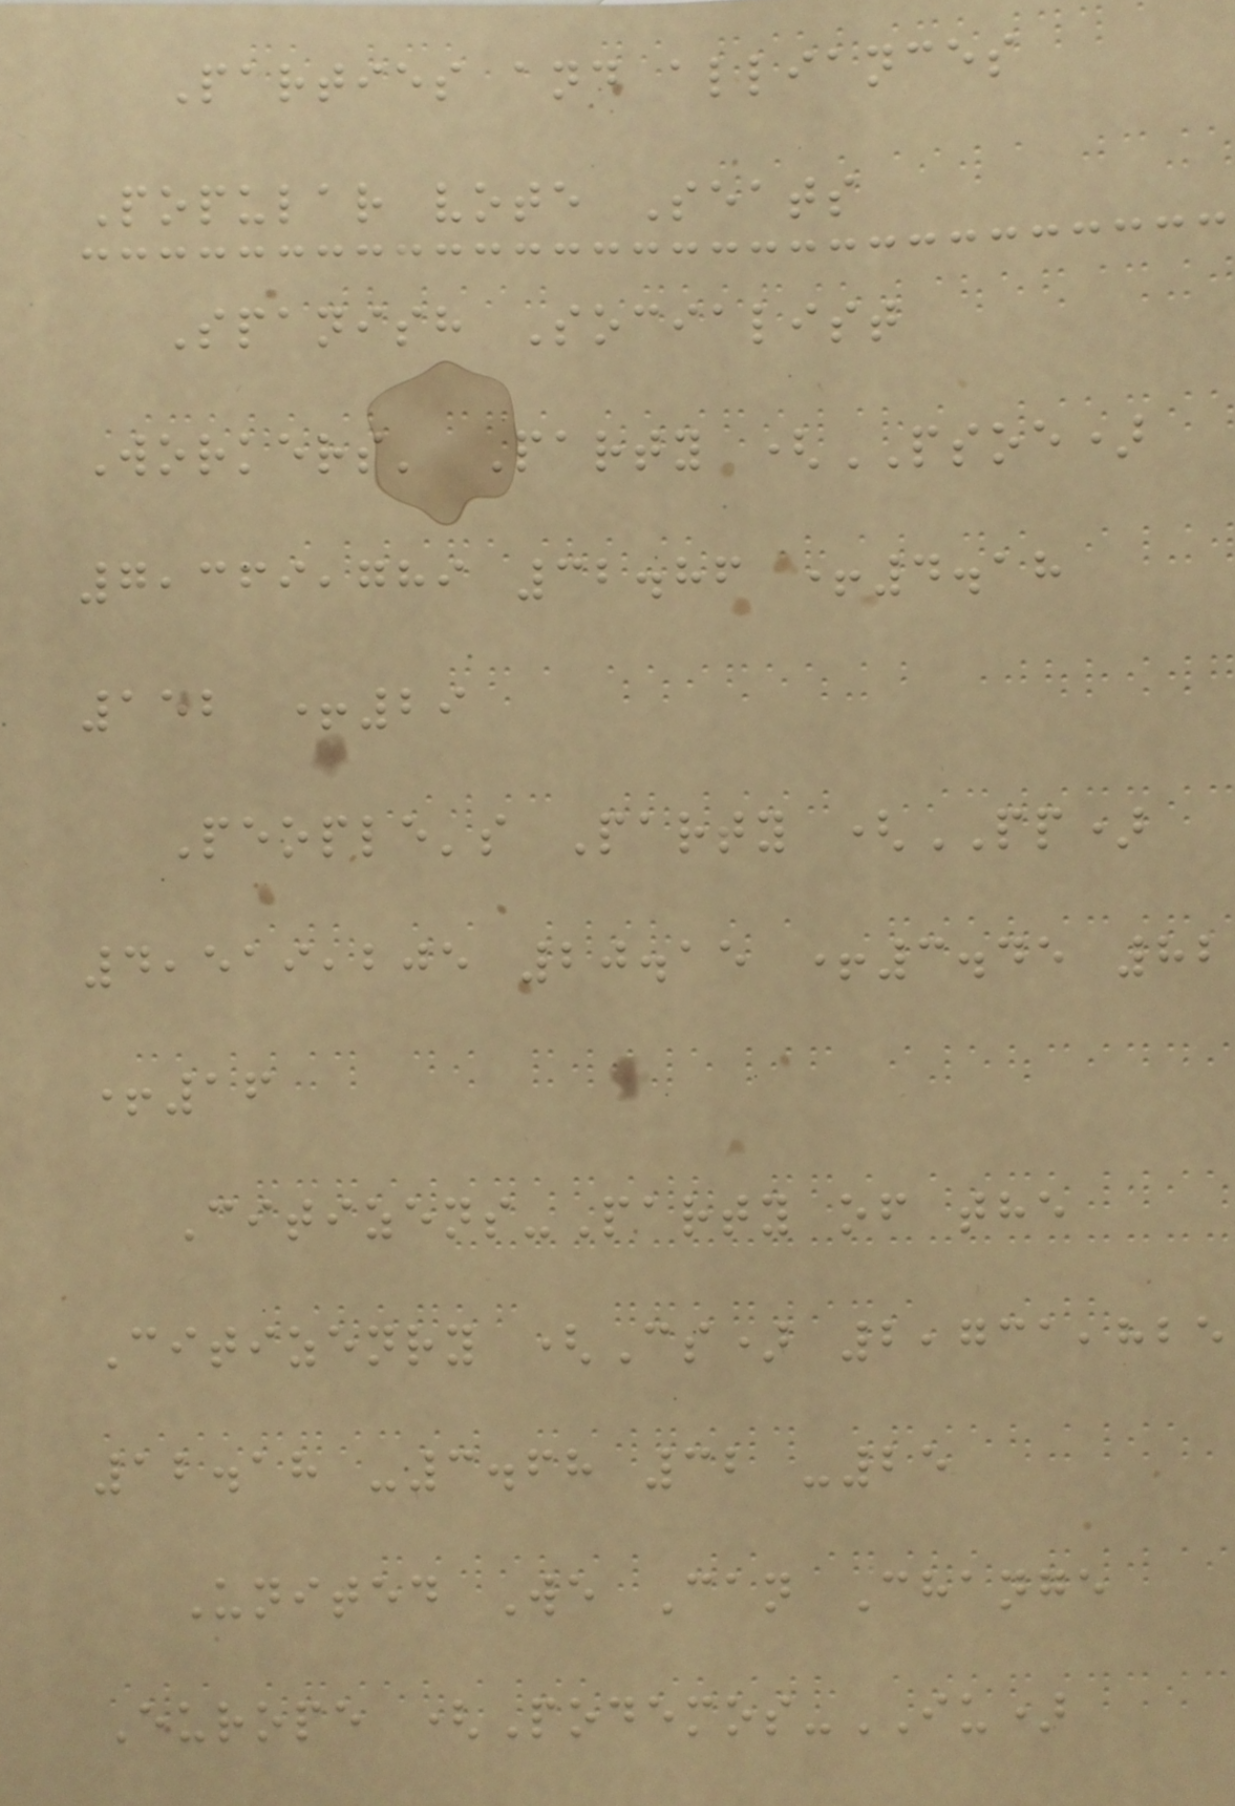Parties and alliances
Popular vote Seats
Spanish Socialist
Workers' Party (PSOE)
7,369,789 32.86 +4.18
152 +29
People's Party (PP)
4,519,205 20.15 +3.45 82
+16
Citizens-Party of the
Citizenry (Cs) 2,731,825
12.18 -3.68 32 -25
United We Can Change
Europe (Podemos-IU)
